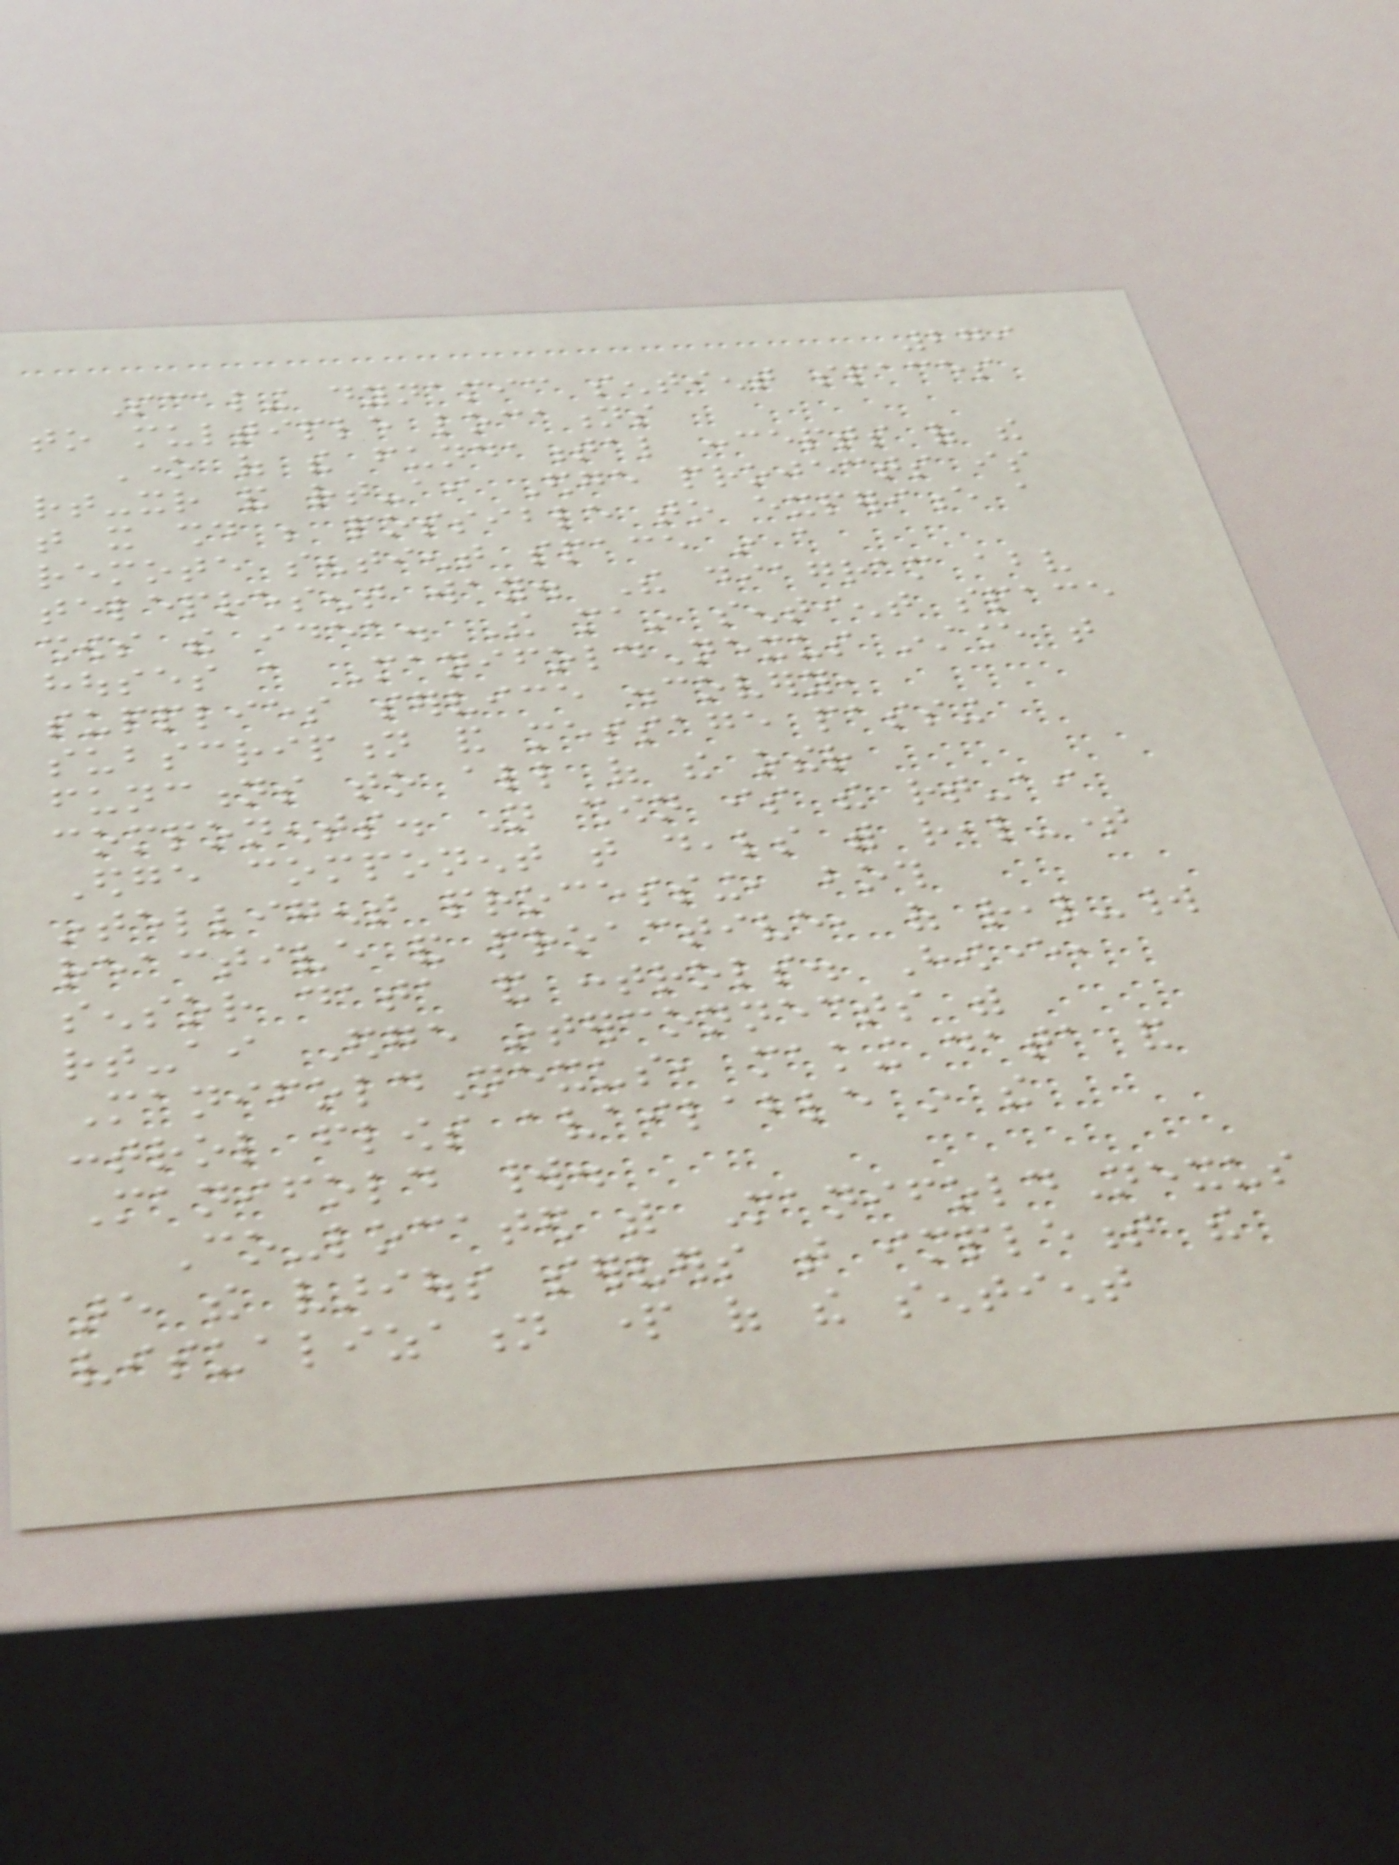279
Scaling dynamic sentient spaces
to multiple locations
One of the fundamental concepts of the
rt-xr and rt-ai Edge projects is
that it should be possible to experience a
remote sentient space in a
telepresent way. The diagram above
shows the idea. The main sentient space
houses a ManifoldNexus instance that
supplies service discovery,
subscription and message passing
functions to all of the other
components. Not shown is the rt-ai
Edge component that deals with real-time
intelligent processing, both
reactive and proactive, of real-world
sensor data and controls. However,
rt-ai Edge interconnects with
ManifoldNexus, making data and
control flows available in the
Manifold world.
Co-located with ManifoldNexus
are the various servers that implement the
visualization part of the sentient
